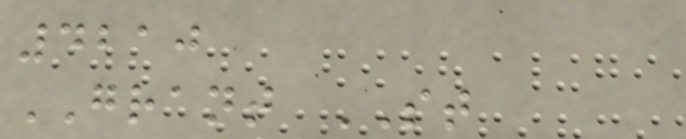4210
GRANT ST
